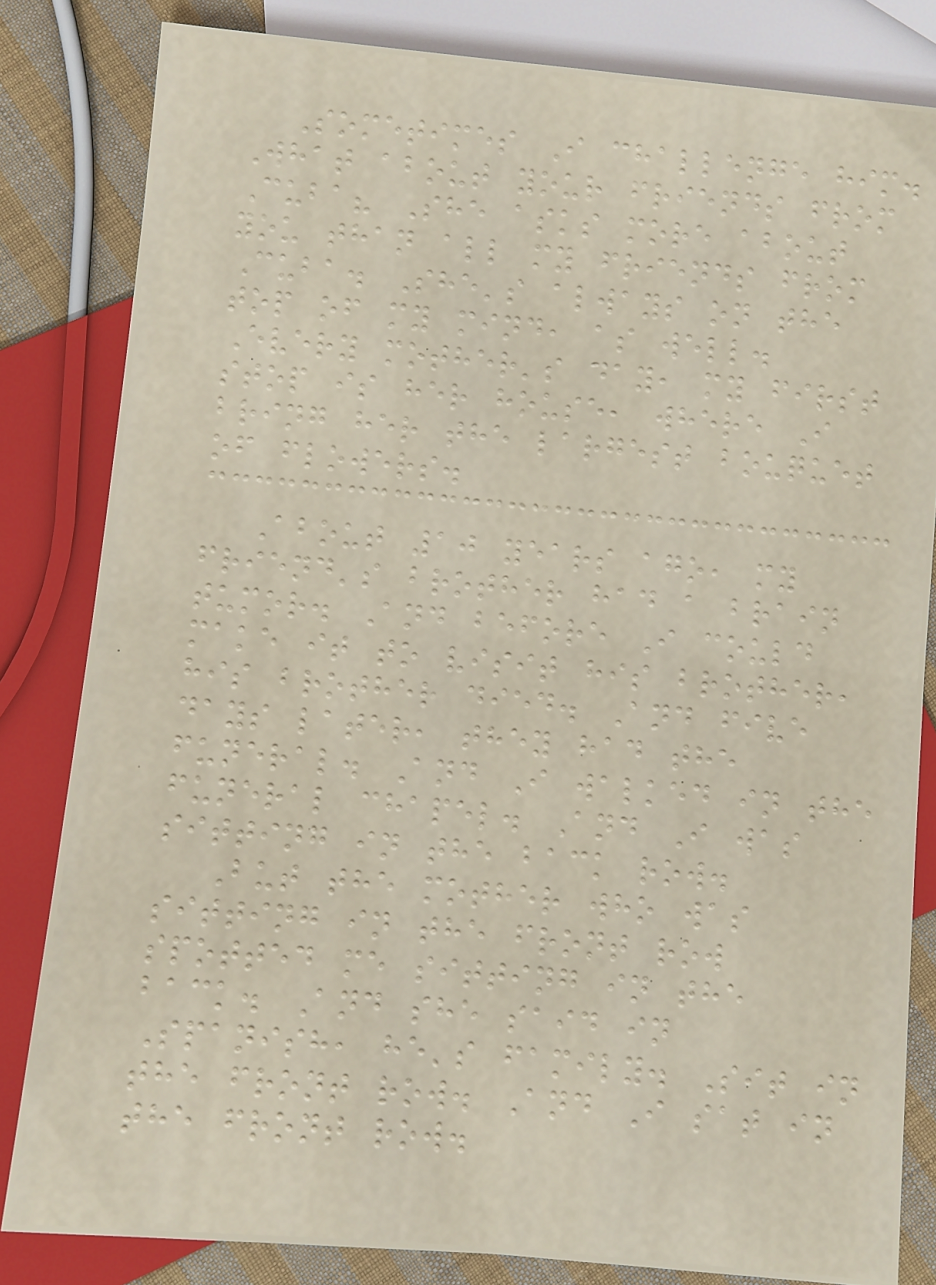Sometimes I challenge him.
What about your friends from
Cuba? She asks more about
you than all my friends from
Cuba. She's always on the
top of my mind, as well.
Every mother's day, my first
stop is her house, where I
bring her the largest bouquet
of flowers.
About 10 years ago, my
friend's brother had a brain
tumor. And before I could
make it to visit his brother,
his brother died. And five
days later, they had the
funeral. And I walked in the
funeral chapel. And I was
sitting in the back row.
But the mother who was
sitting in the front row
spotted me sitting in the
back. And she said in
Spanish, he's family. Sit in
the front row. And I sat in
the front row.
